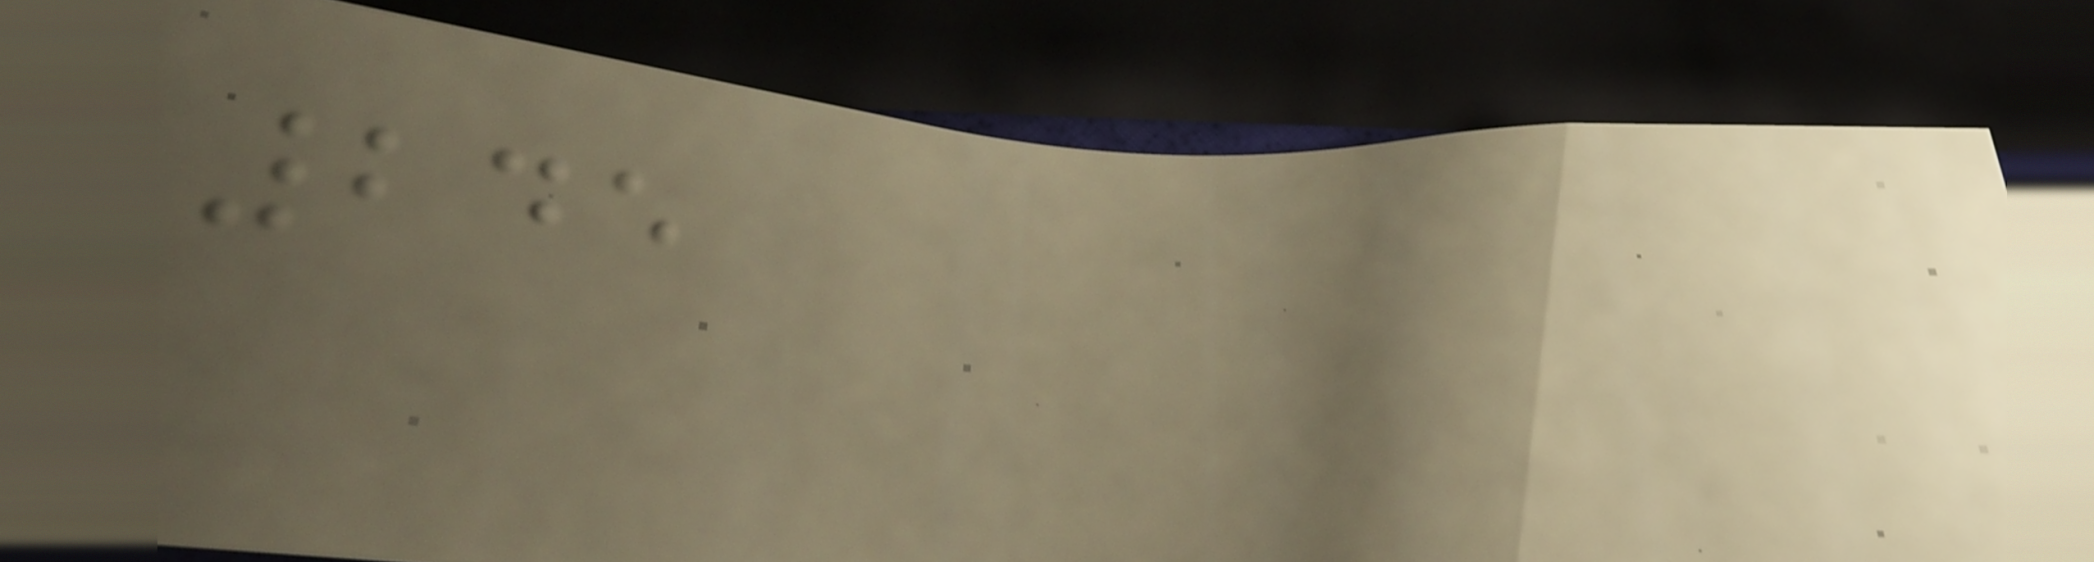245
